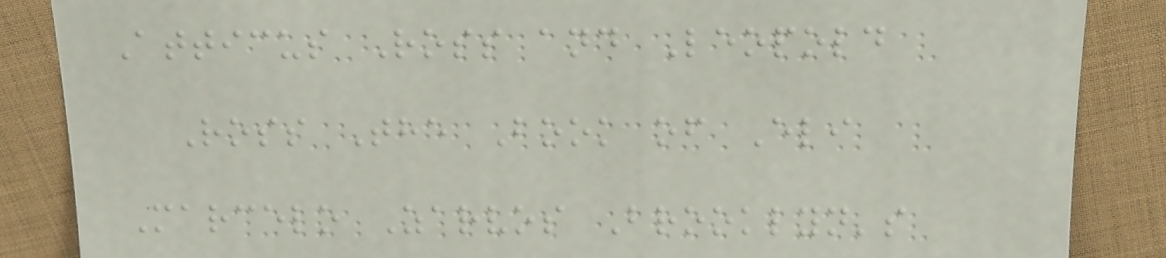Atticus Ross and Leopold
Ross The Book of Eli
Marcelo Zarvos Brooklyn's
